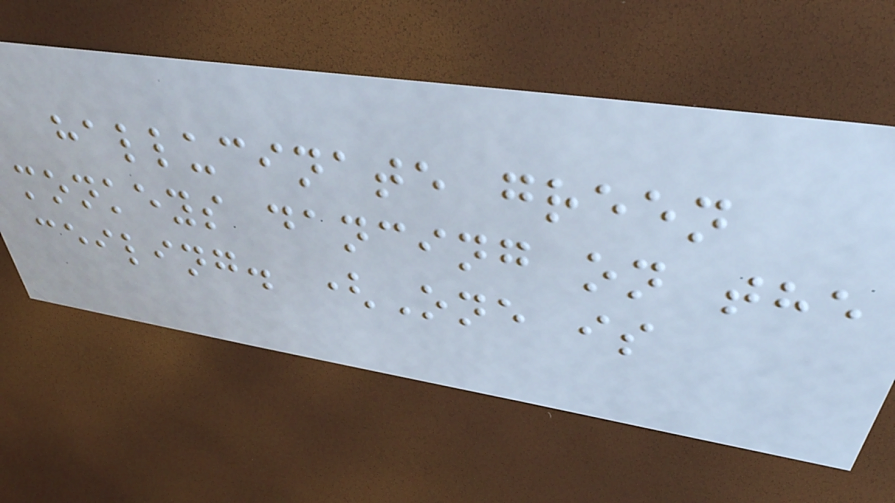hallucinate green
monkeys dancing on the
ceiling. (One is
